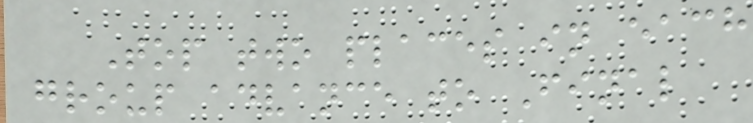Top two places in each
group advance to Final
